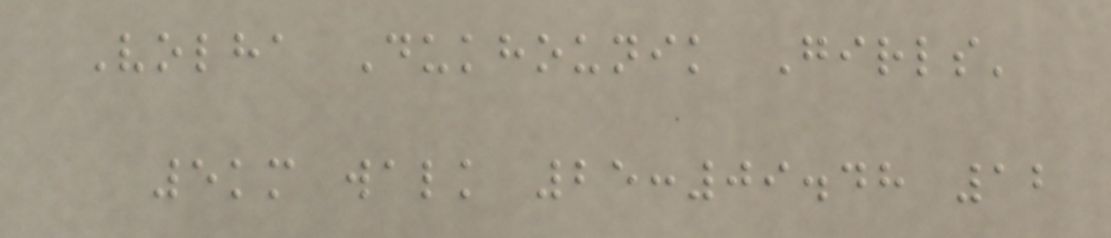Volha Dukhounik Girls'
5km walk 25:09.48 12
